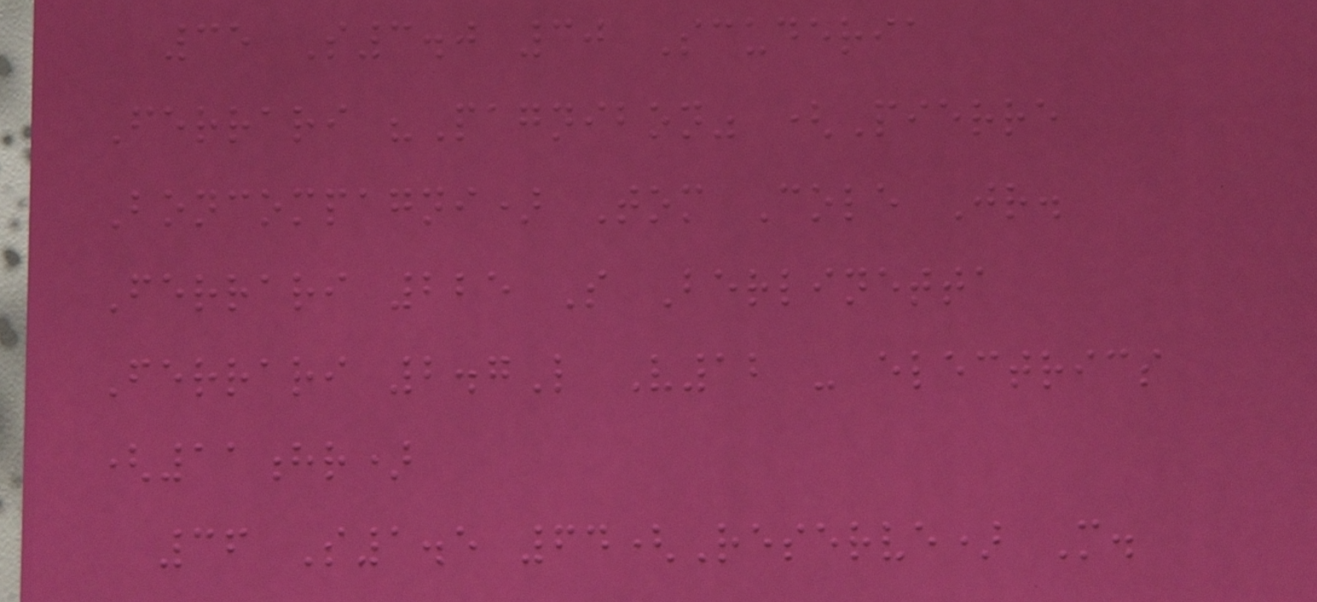35 S3.0 30 Scuderia
Ferrari "Pagnibon" (Pierre
Boncompagni) Tom Cole Jr.
Ferrari 225 S Berlinetta
Ferrari 2.7L V12 - electrics
(11hr)
36 S1.5 64(Reserve) M.
